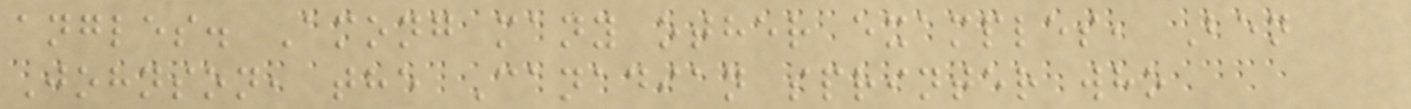angles. Among many other examples, Ben
Johnson, the Canadian sprinter who
